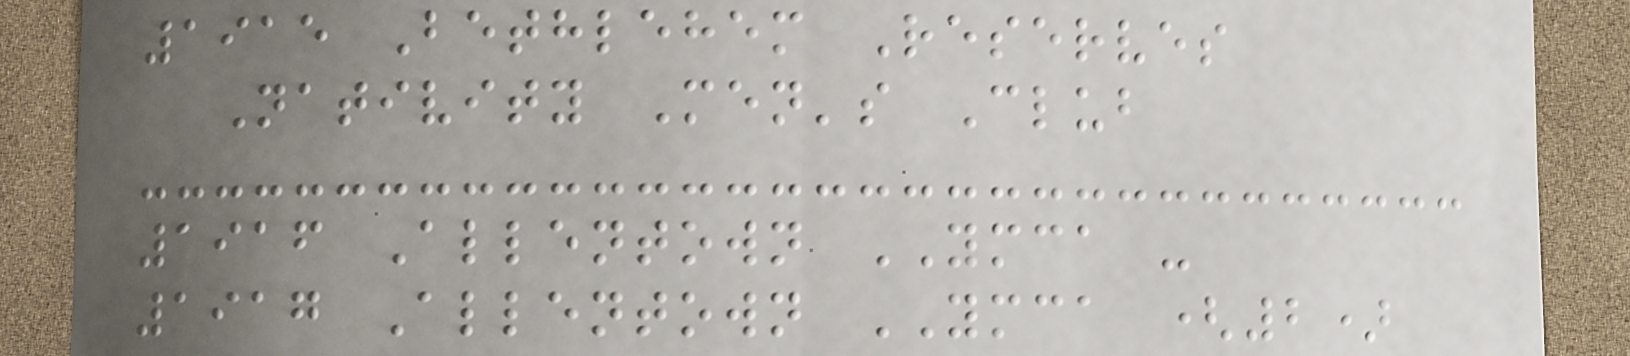1915 Bethlehem Reserves
Nativity Men's Club
1916 Allentown YMCA -
1917 Allentown YMCA (2)
